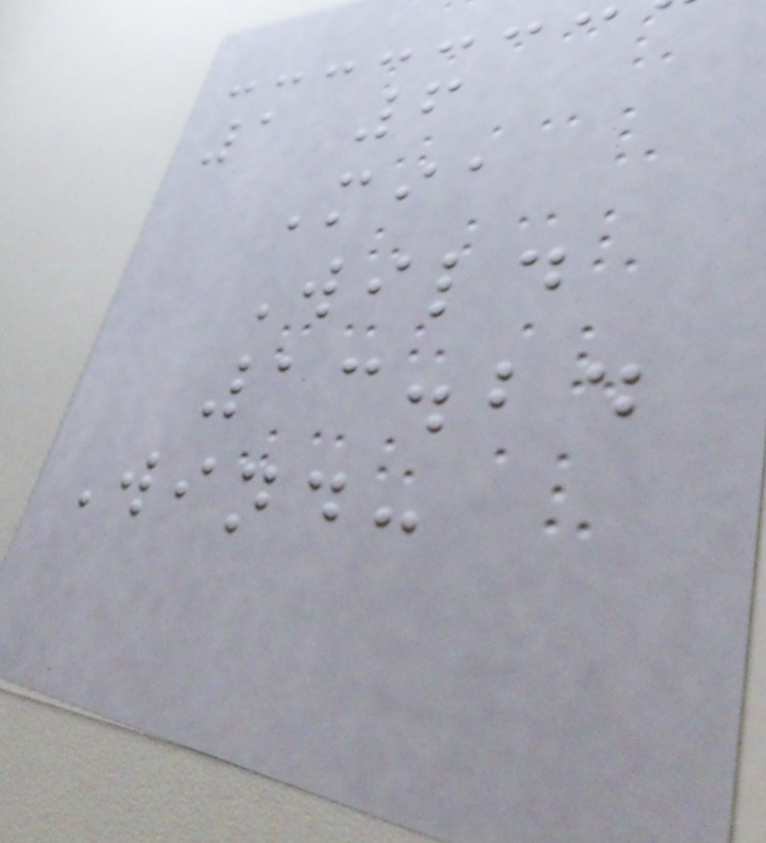1 6
Mia
Wild
13.24
Wind:
